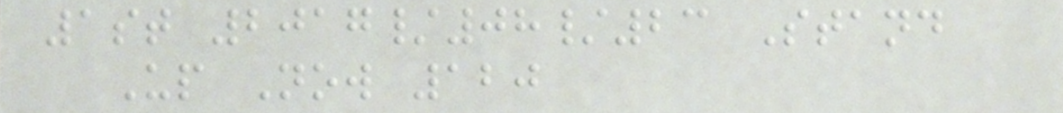1st 2017/08/23 Stand
Up Now 120
